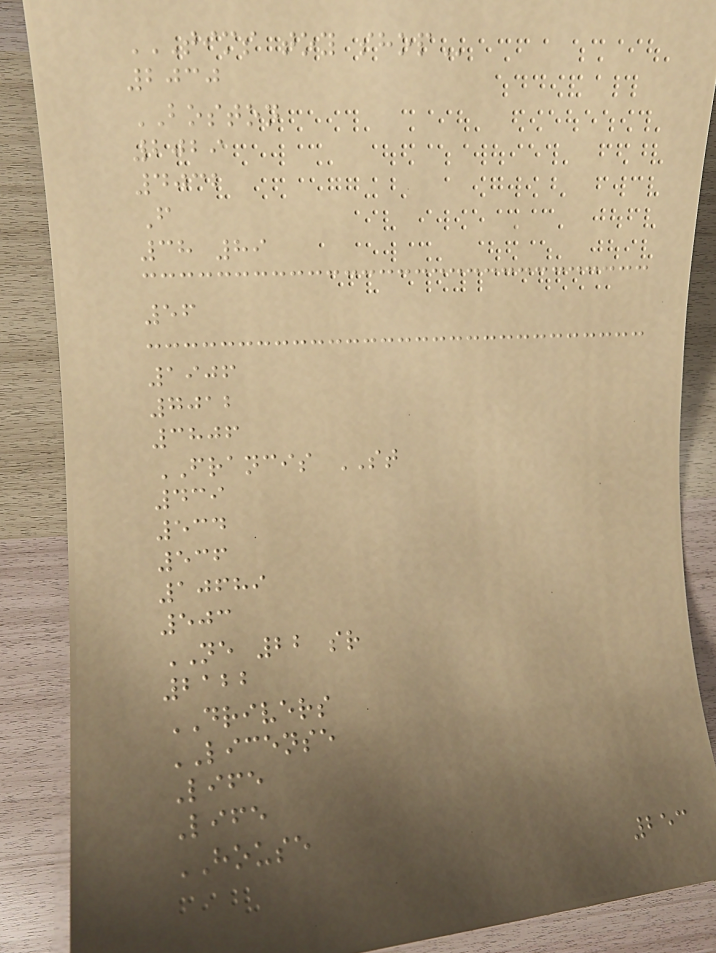TIMS TOY SHOP
2030
BOSTON
2029
4032
F
38 89
56
1906
7012
3806
FRANCIS ST
439
534
536
10689
503
NE 22 sr
2122
DRIVERS
LICENSE
Life
Life
HOUSE
253
